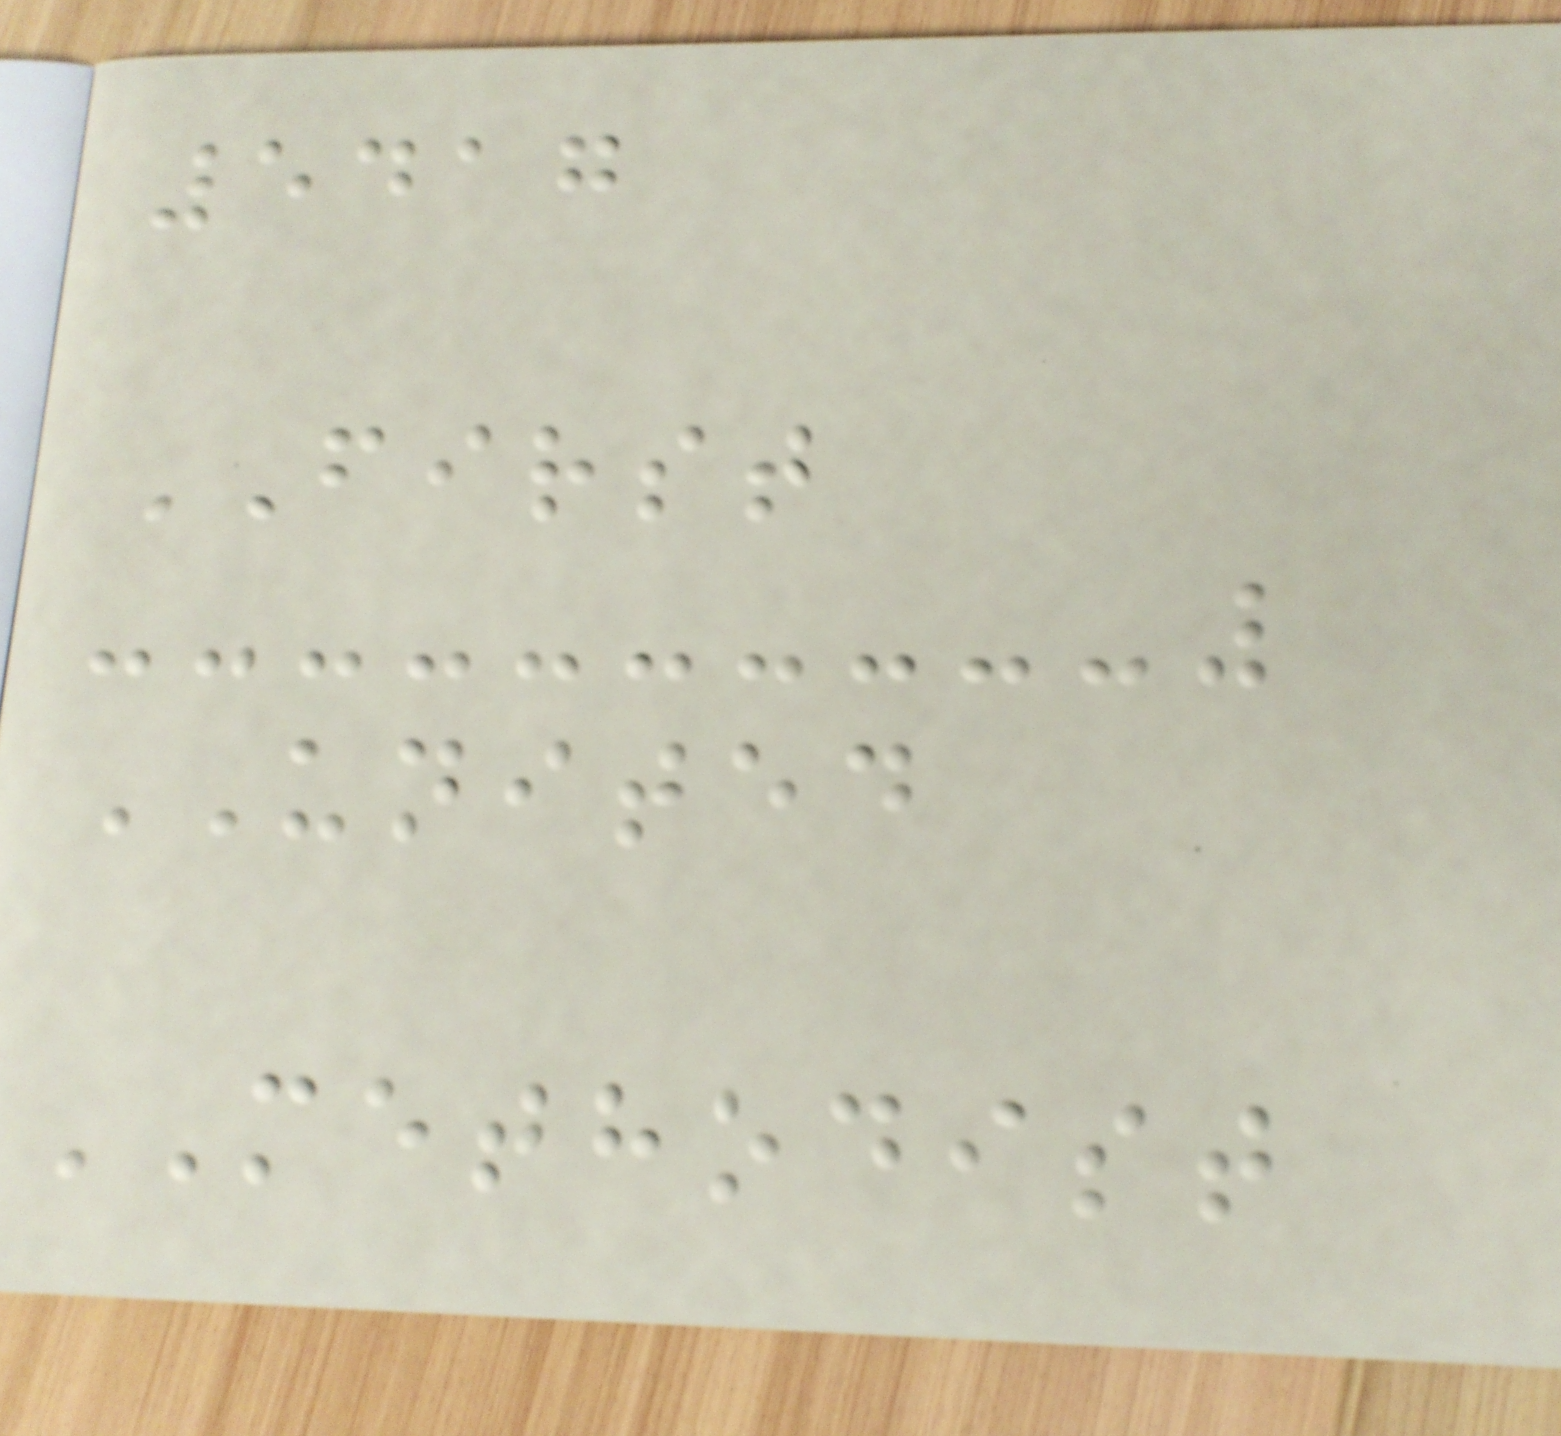5417
FIRST
UNITED
METHODIST
